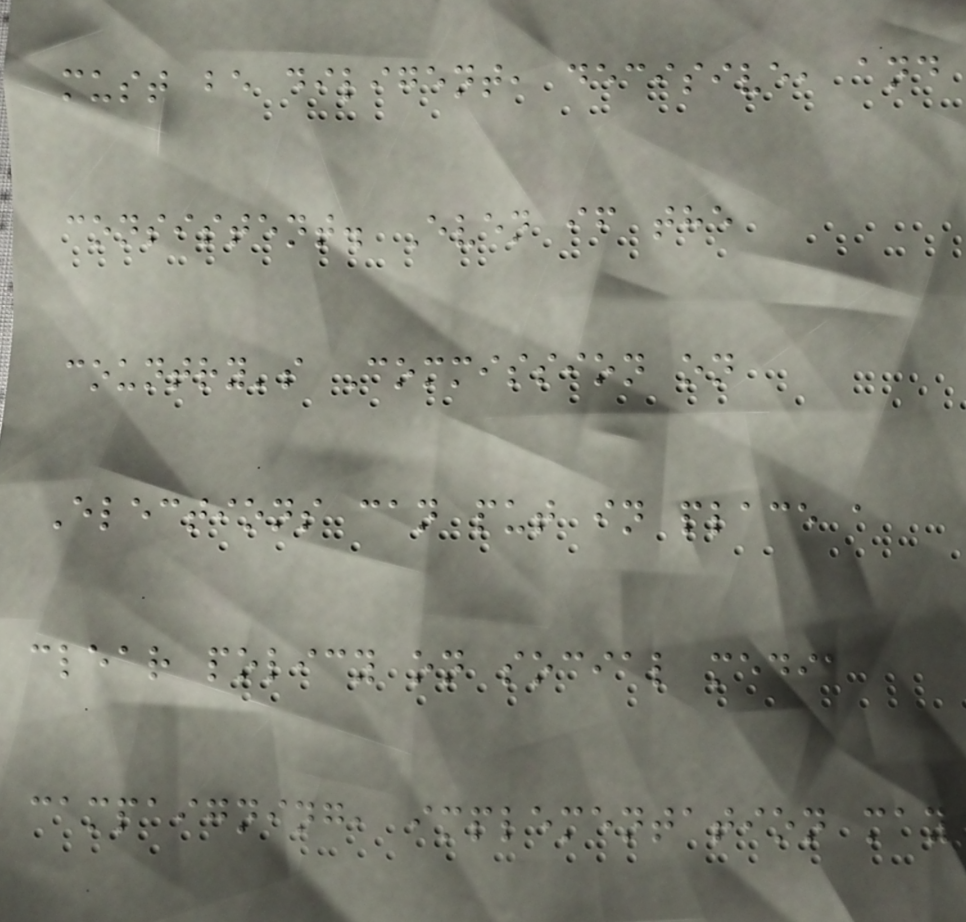must be diligent, decisive, and
consistent. Even if the
country's Commission on
Elections can put in place a
clear policy on social media
campaigning, implementation may
